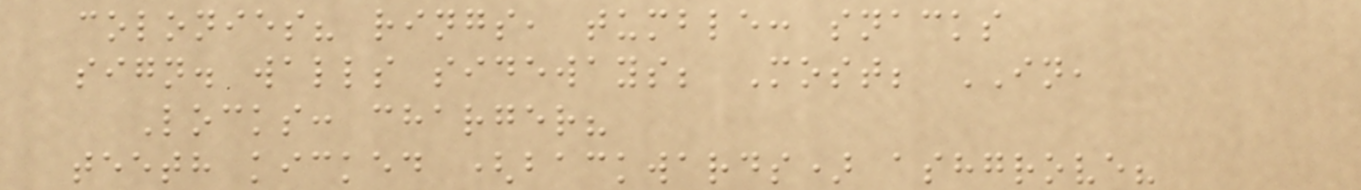colonies? rings, tumble: snacks
sign. walls sideways; Most; IN,
Locks: charger?
teeth kicked (backwards) ashgrove?
